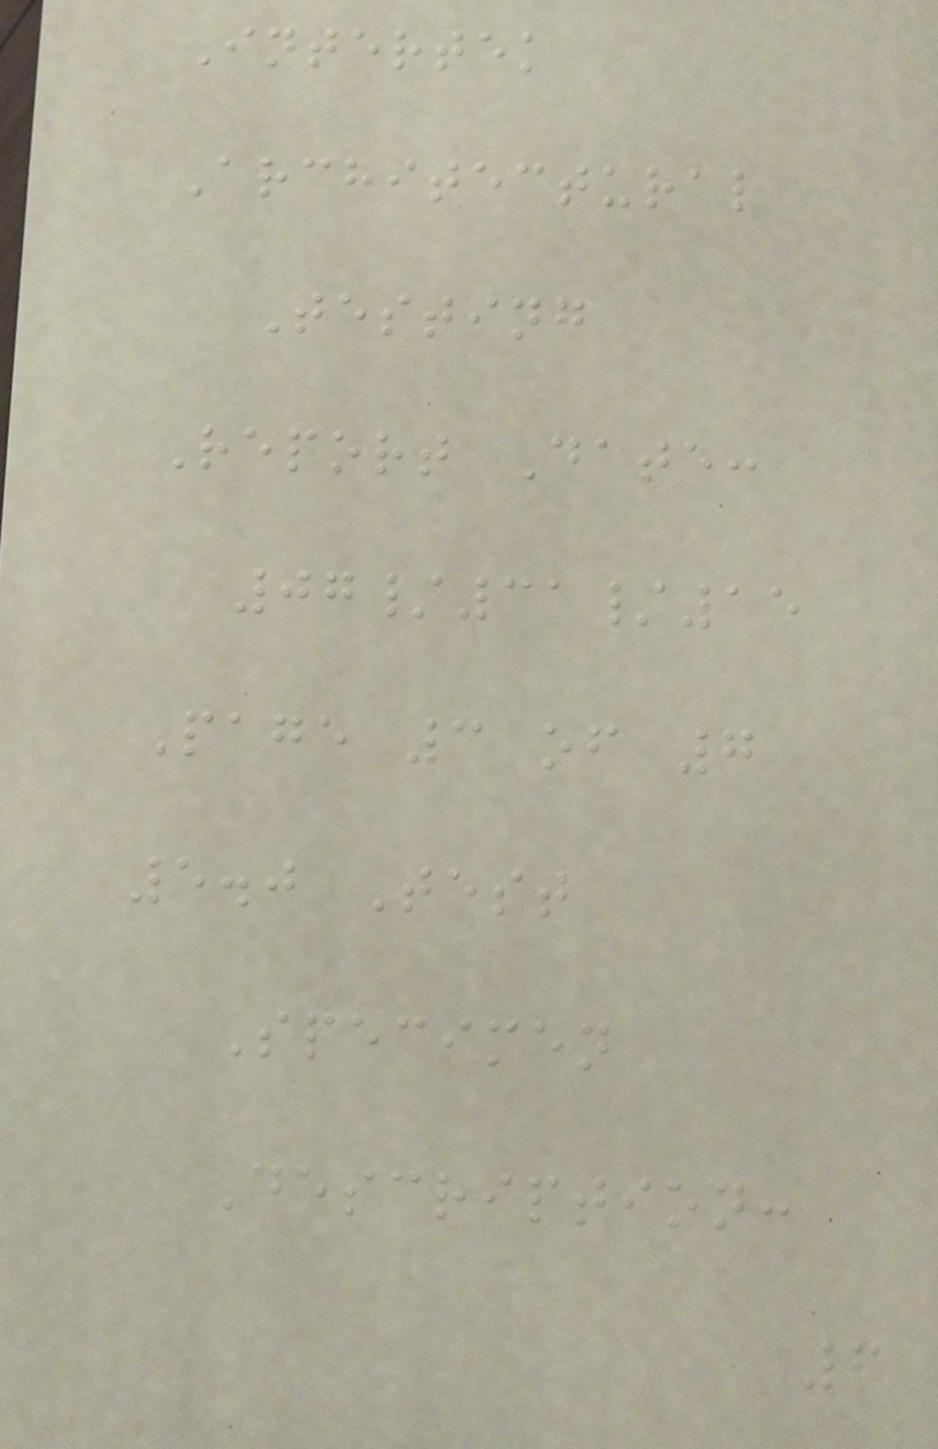Intertek
Architectural
Testing
Report Date:
07/31/15
Page 3 of 7
5.0 Test
Specimen
Description:
6
